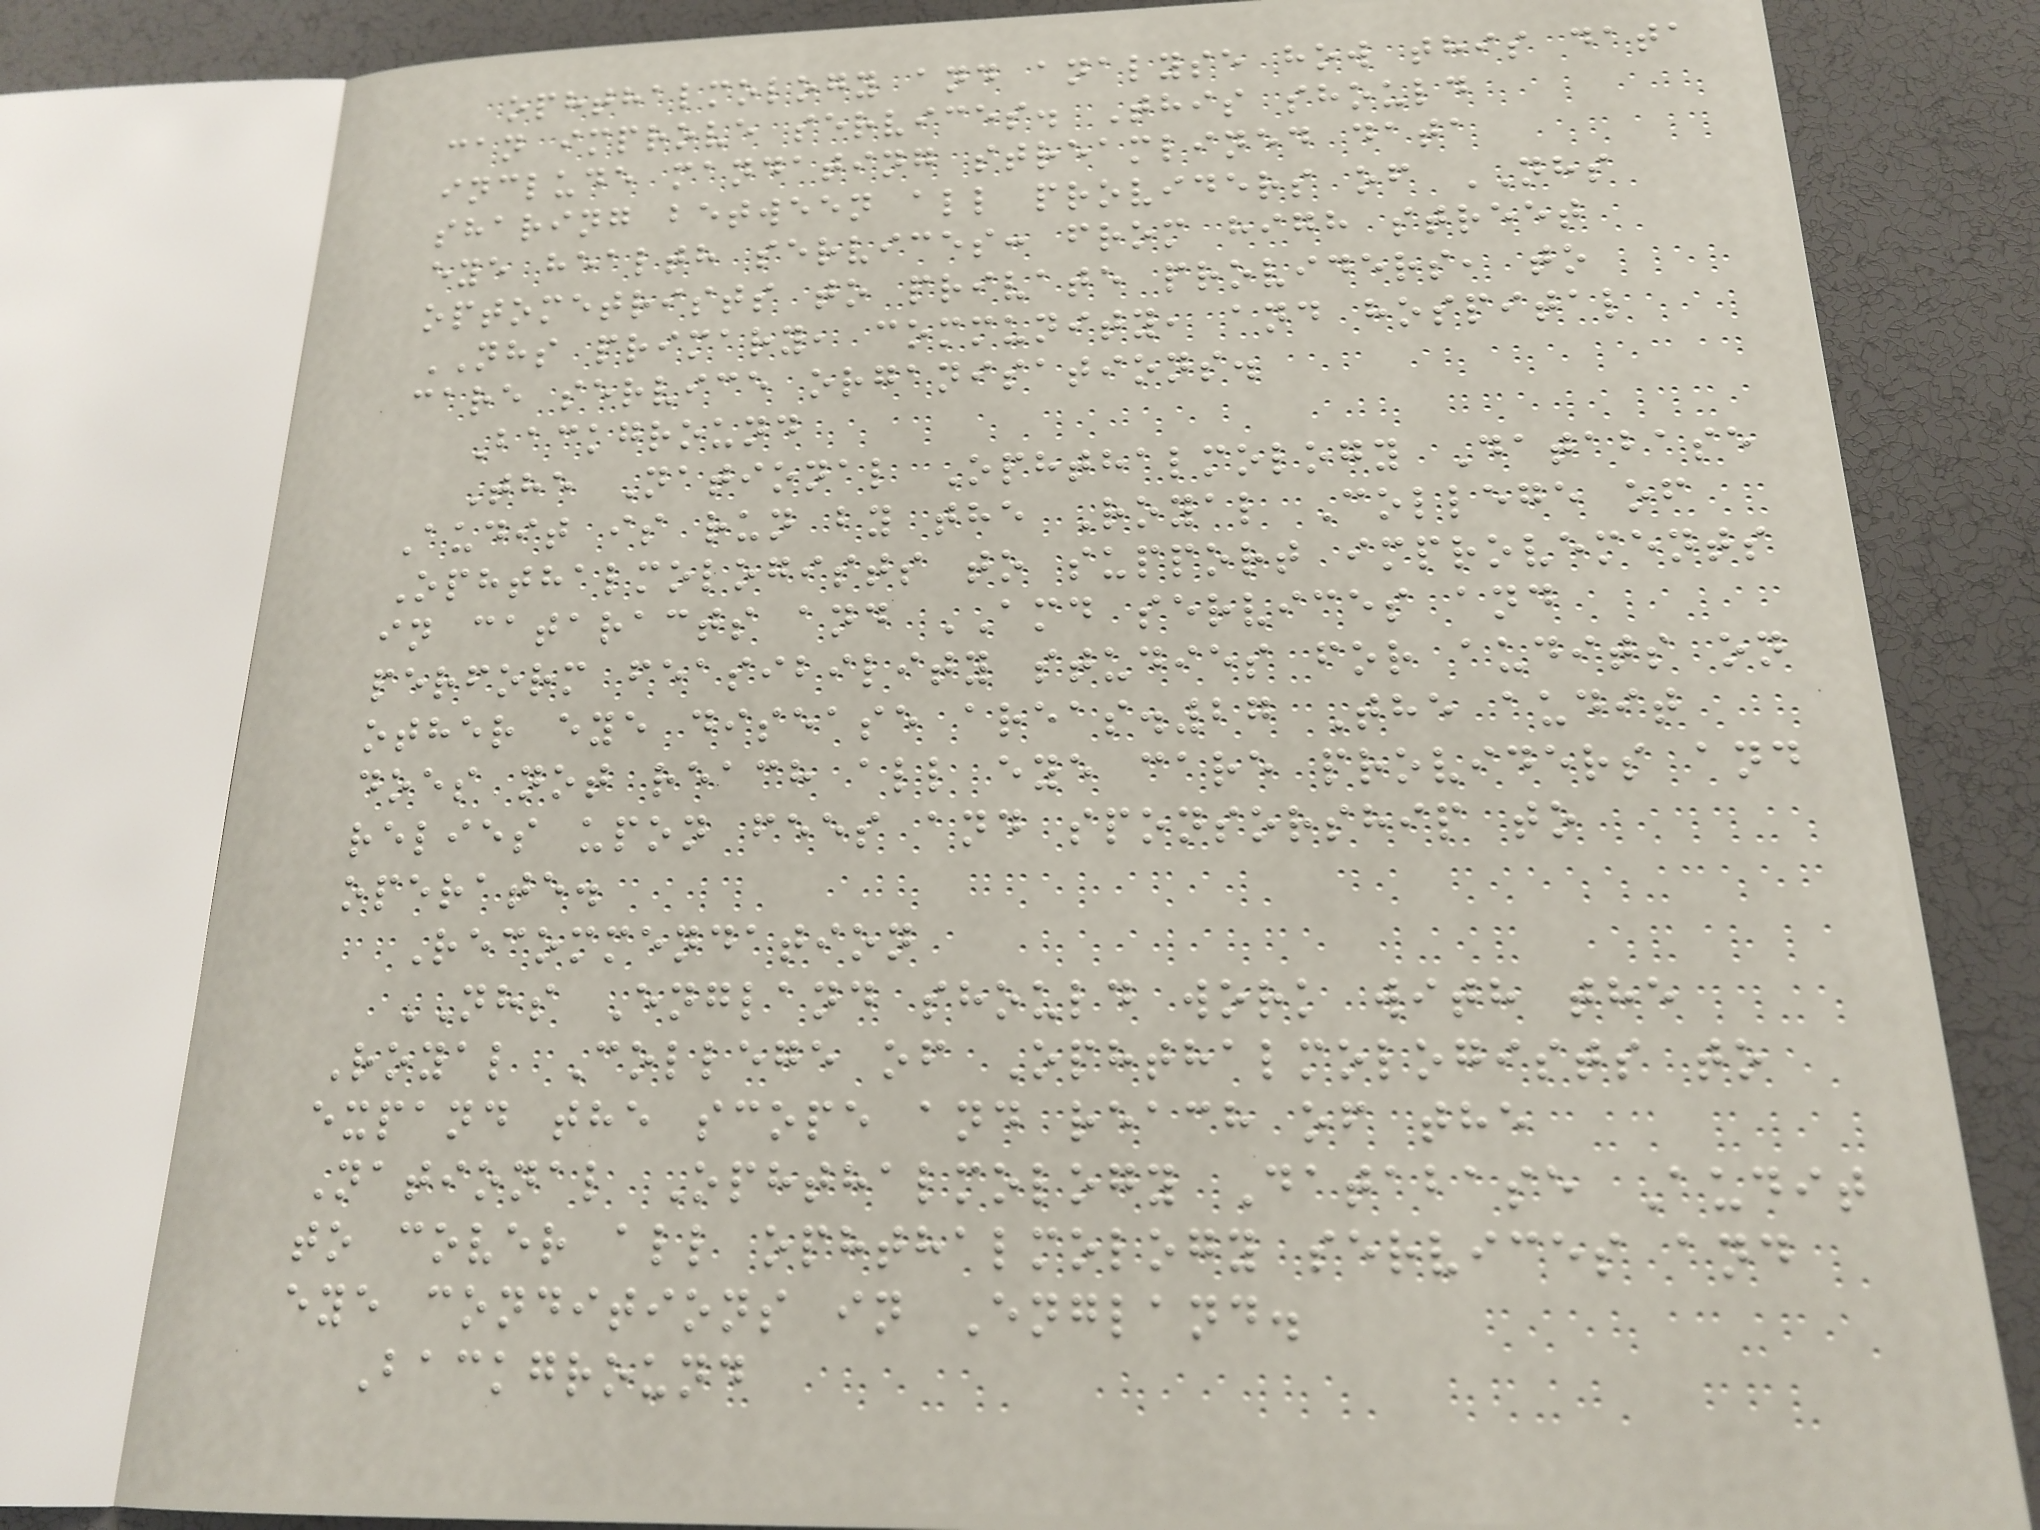ophthalmology and analyse how this data
can improve services. This should
include mandating streamlined data
sharing between all providers of NHS
eye health services: from high street
optometrists to private providers, to
NHS primary, community, and hospital
care service organisations.
Background
The National Ophthalmology Database
Audit is run by the Royal College of
Ophthalmologists to support improvements
in cataracts and AMD services and
perform feasibility studies for audits on
other eye disease areas.27 The audit
does not reach all eye care providers and
relies upon fees and sponsorship to
operate.
Recommendation
NHS England should work with the
Royal College of Ophthalmologists to
expand the scope and reach of the
National Ophthalmology Database Audit
to cover all ophthalmology services and
eye conditions in England.
Background
